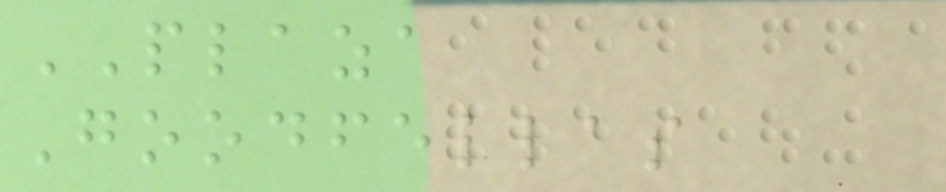PLAZA
Goodfellas
